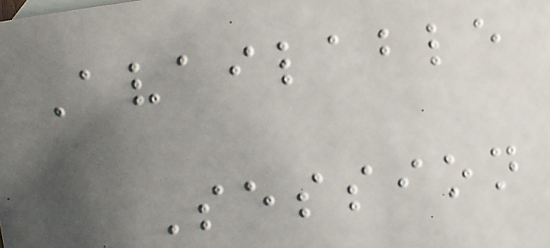Available
Session
